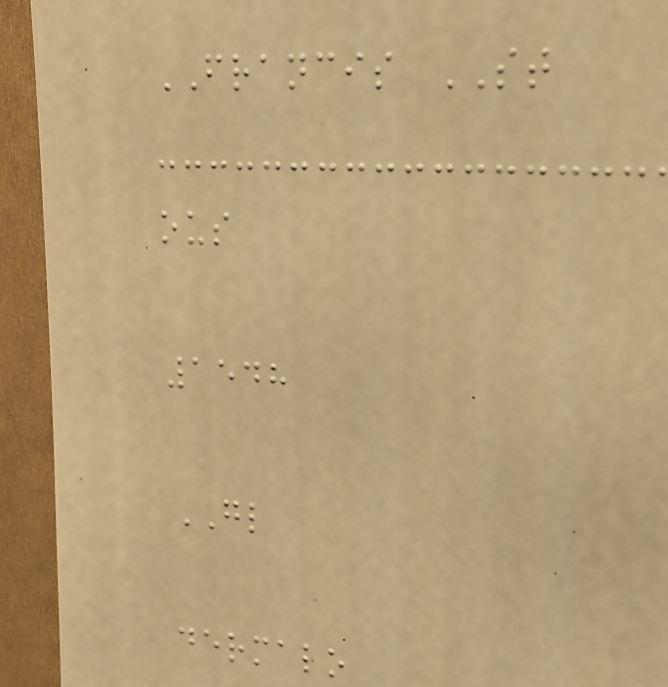FRANCIS ST
ous
1548
GL
dermalo
